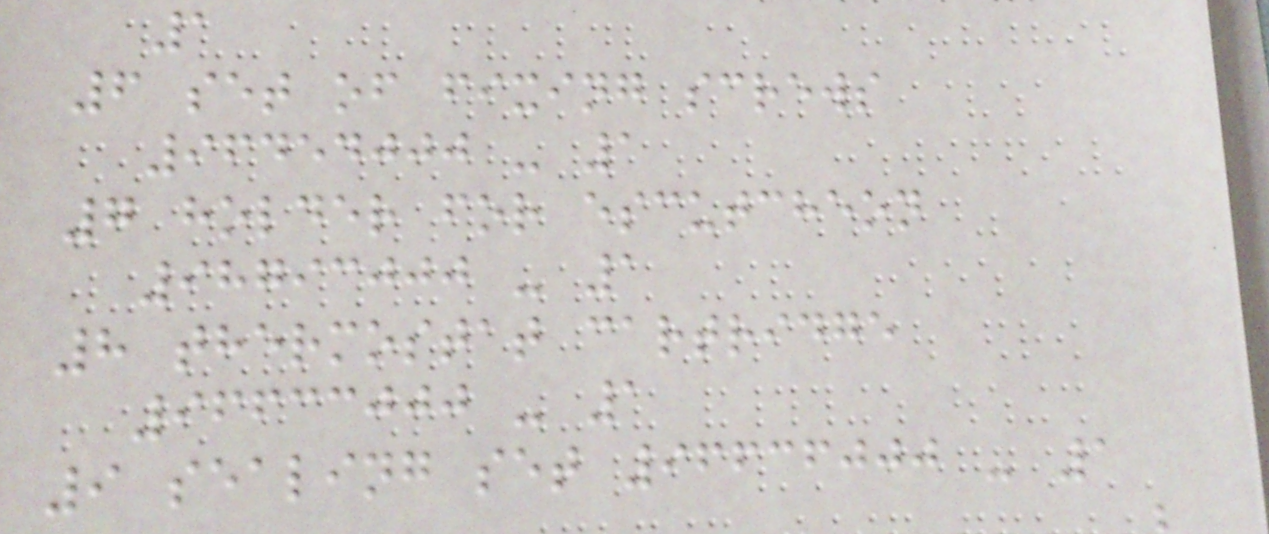1
6 set of fixing screws
96454000 - 1
7 holder for escutcheon
98793000 - 1
8 thermostat cartridge
96633000 - 1
9 sealing set 96636000 - 1
